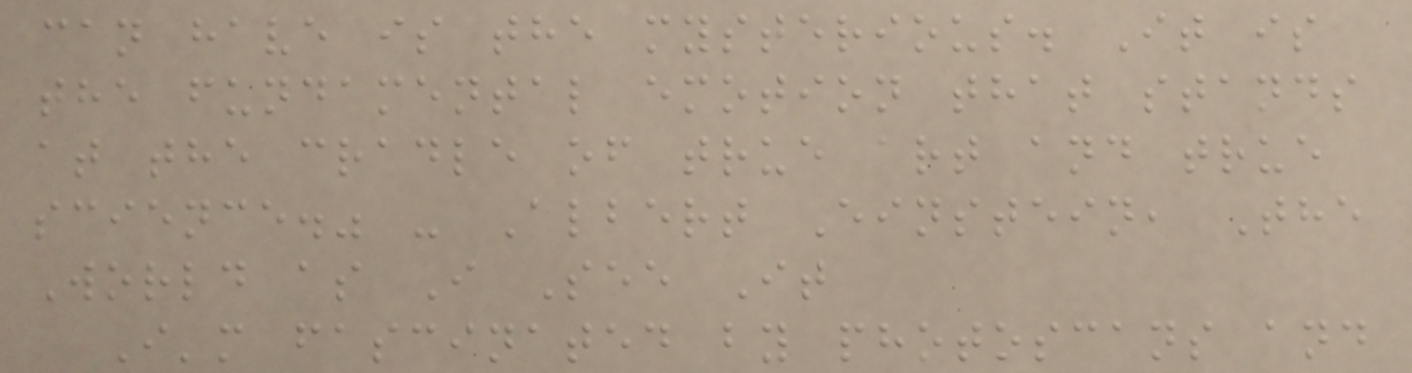can have is the mysterious. It is
the fundamental emotion that stands
at the cradle of true art and true
science." - Albert Einstein, The
World as I See It
I'm fascinated by photoscans and
